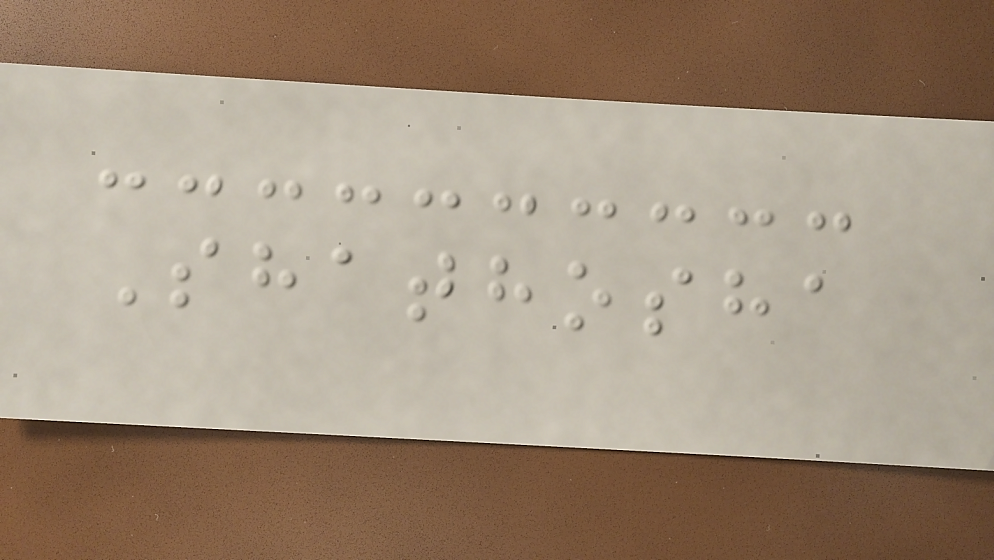Shathosha
